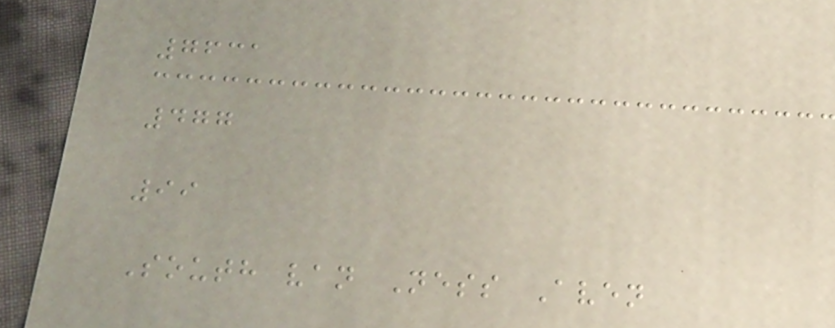7631
477
99
South van Ness Aven
